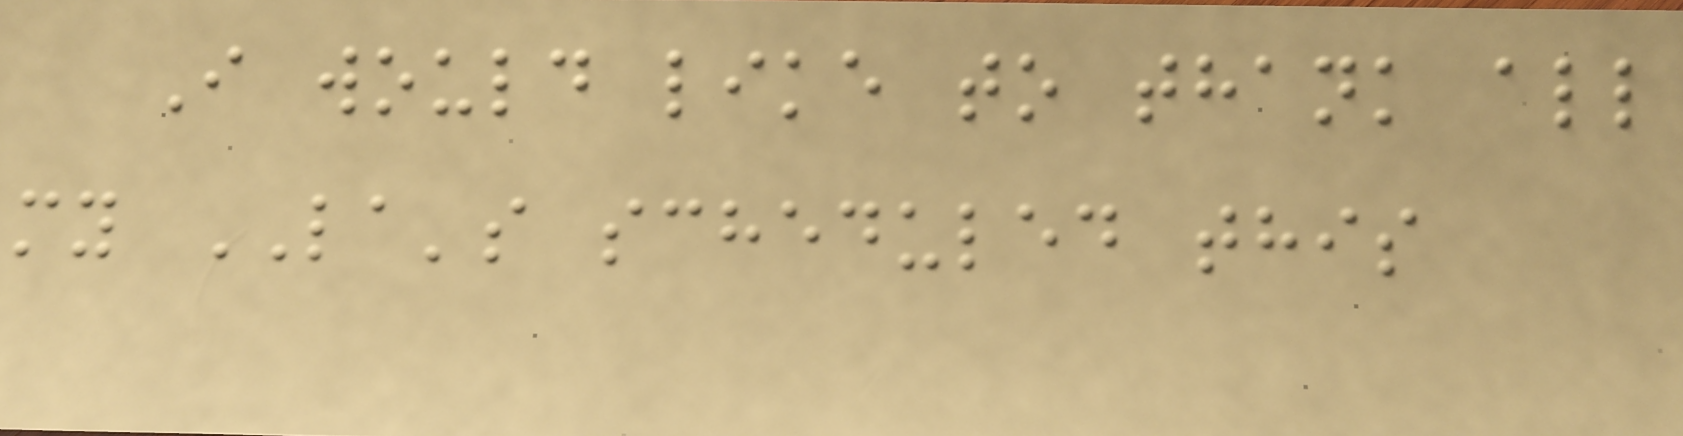I would like to thank all
my LA's scheduled this
